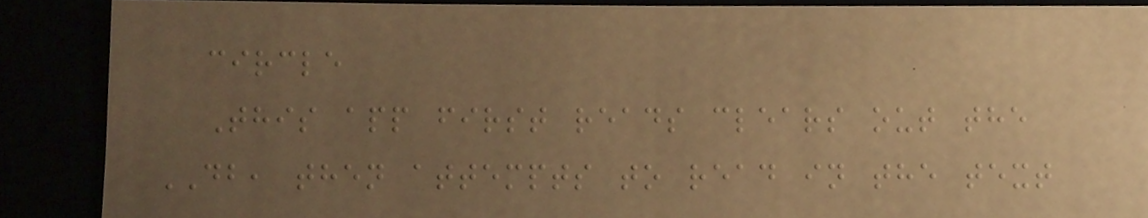circle
This app first reads clears out the
DB, then attempts to read in the text
